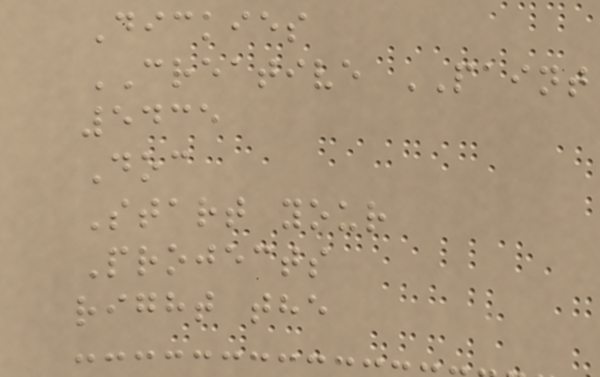Dickies
CREATIVE PAINT
5435
Doc
Start your
Projects
right the
